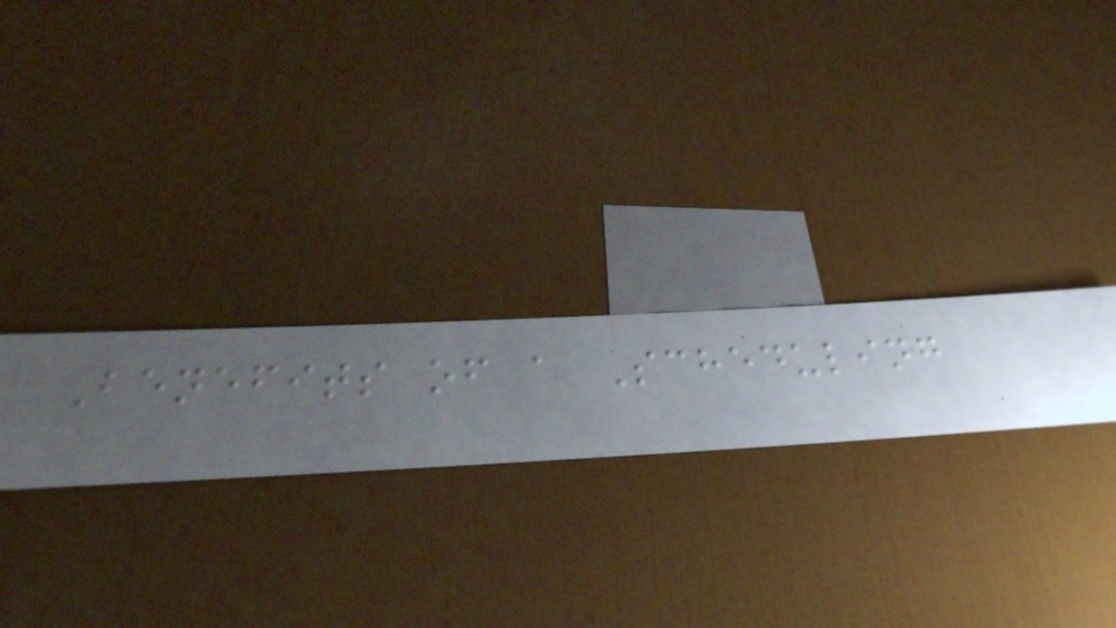Benefits of a Scheduling
